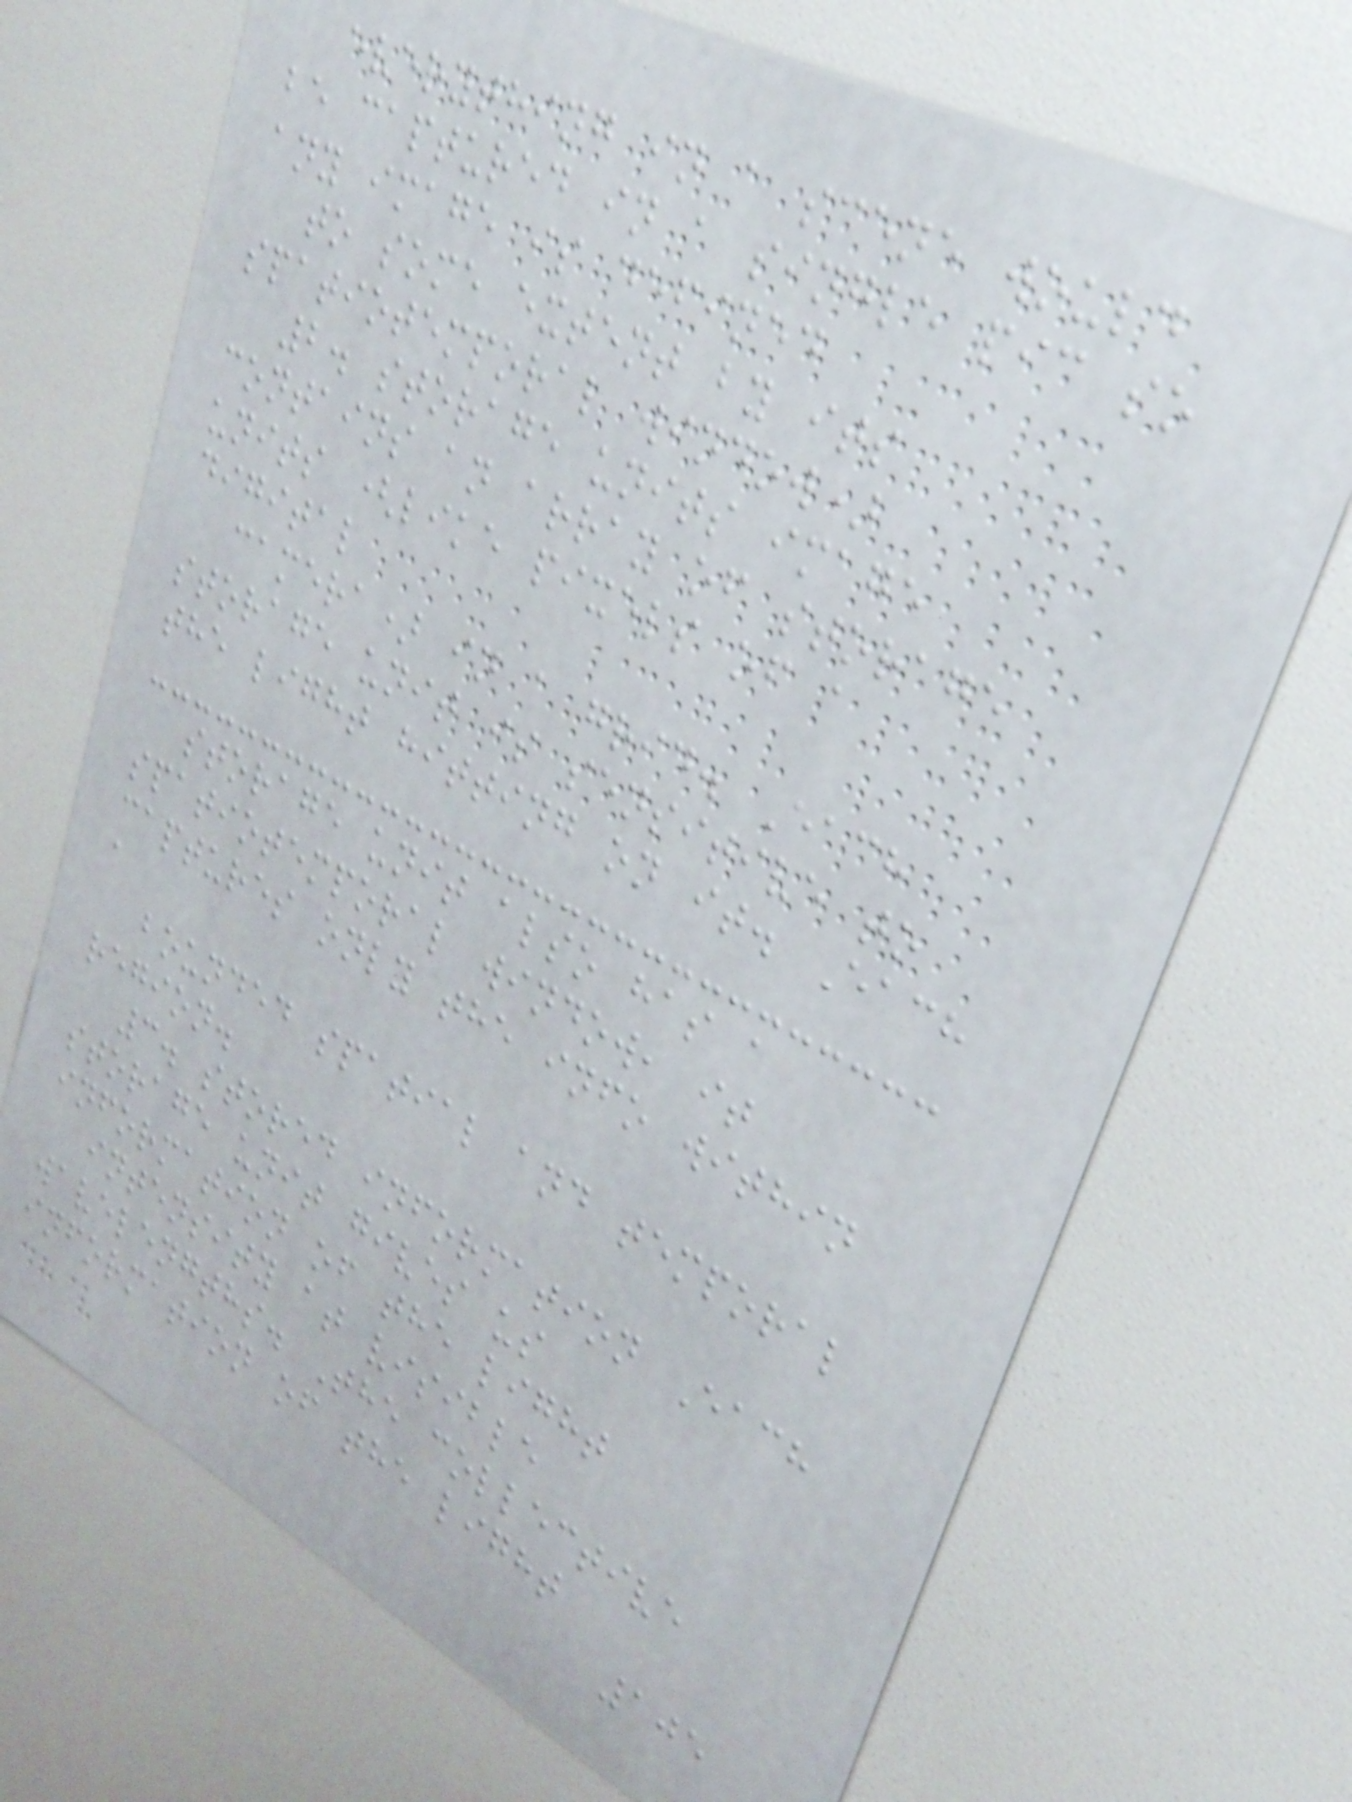everything in a scene would
be captured in a single pic so
any image is defined
to some extent by its
spatiotemporal window)
2. storage units image
contains an array of storage
units (like pixels of a
digital
camera) in a grid. Each
storage unit is sensitive to
the light hitting on it. Each
storage unit also has a
spatiotemporal window, it
captures only the info within
a
bounded spatial and temporal
region.
3. stored information Each
storage unit gives us
information of the light
intensity at visible
wavelengths. The collective
information of the light
105
